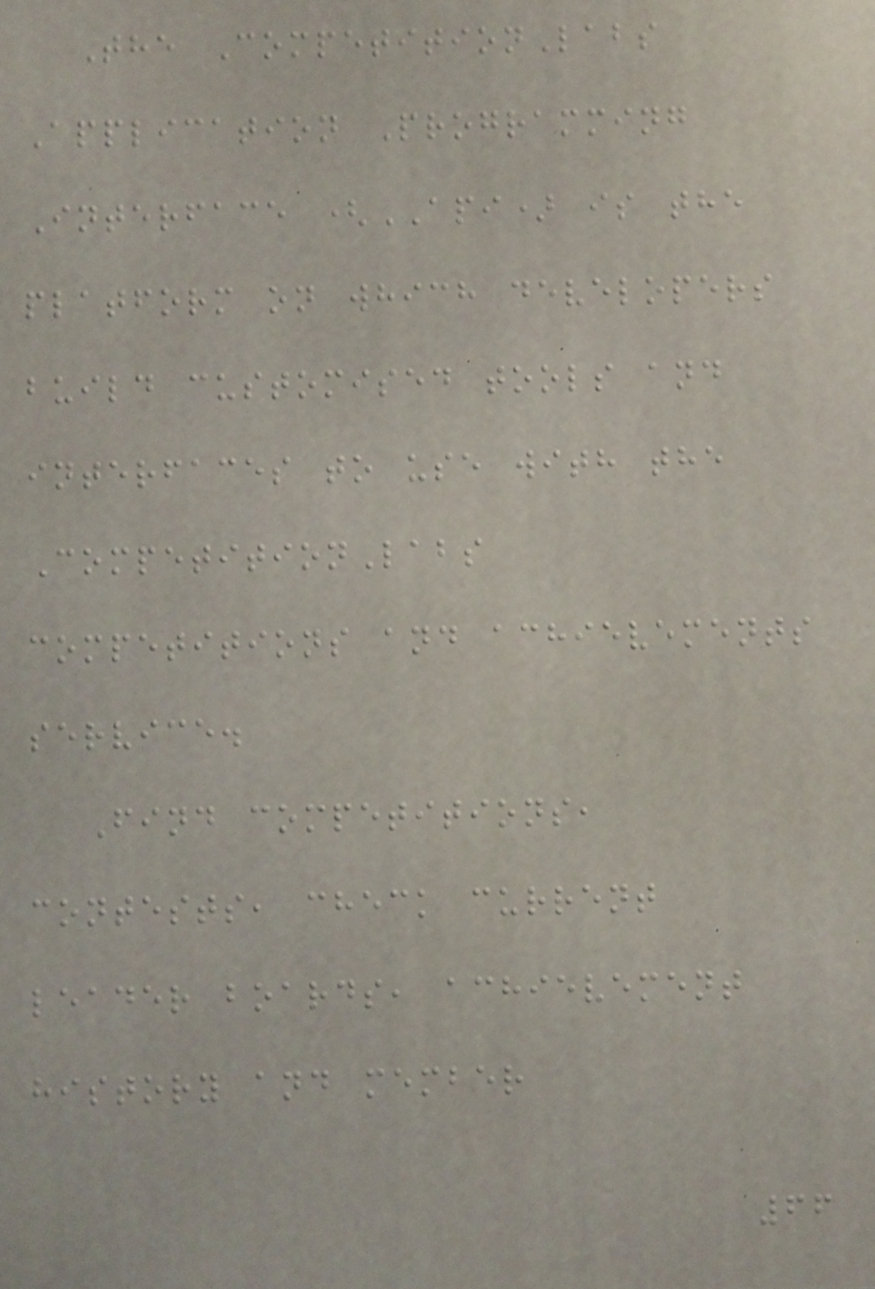The CompetitionLabs
Application Programming
Interface (API) is the
platform on which developers
build customised tools and
interfaces to use with the
CompetitionLabs
competitions and achievements
service.
Find competitions,
contests, check current
leader boards, achievement
history and member
66
